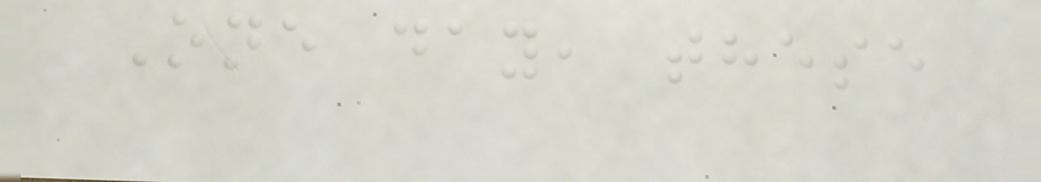One day, these
